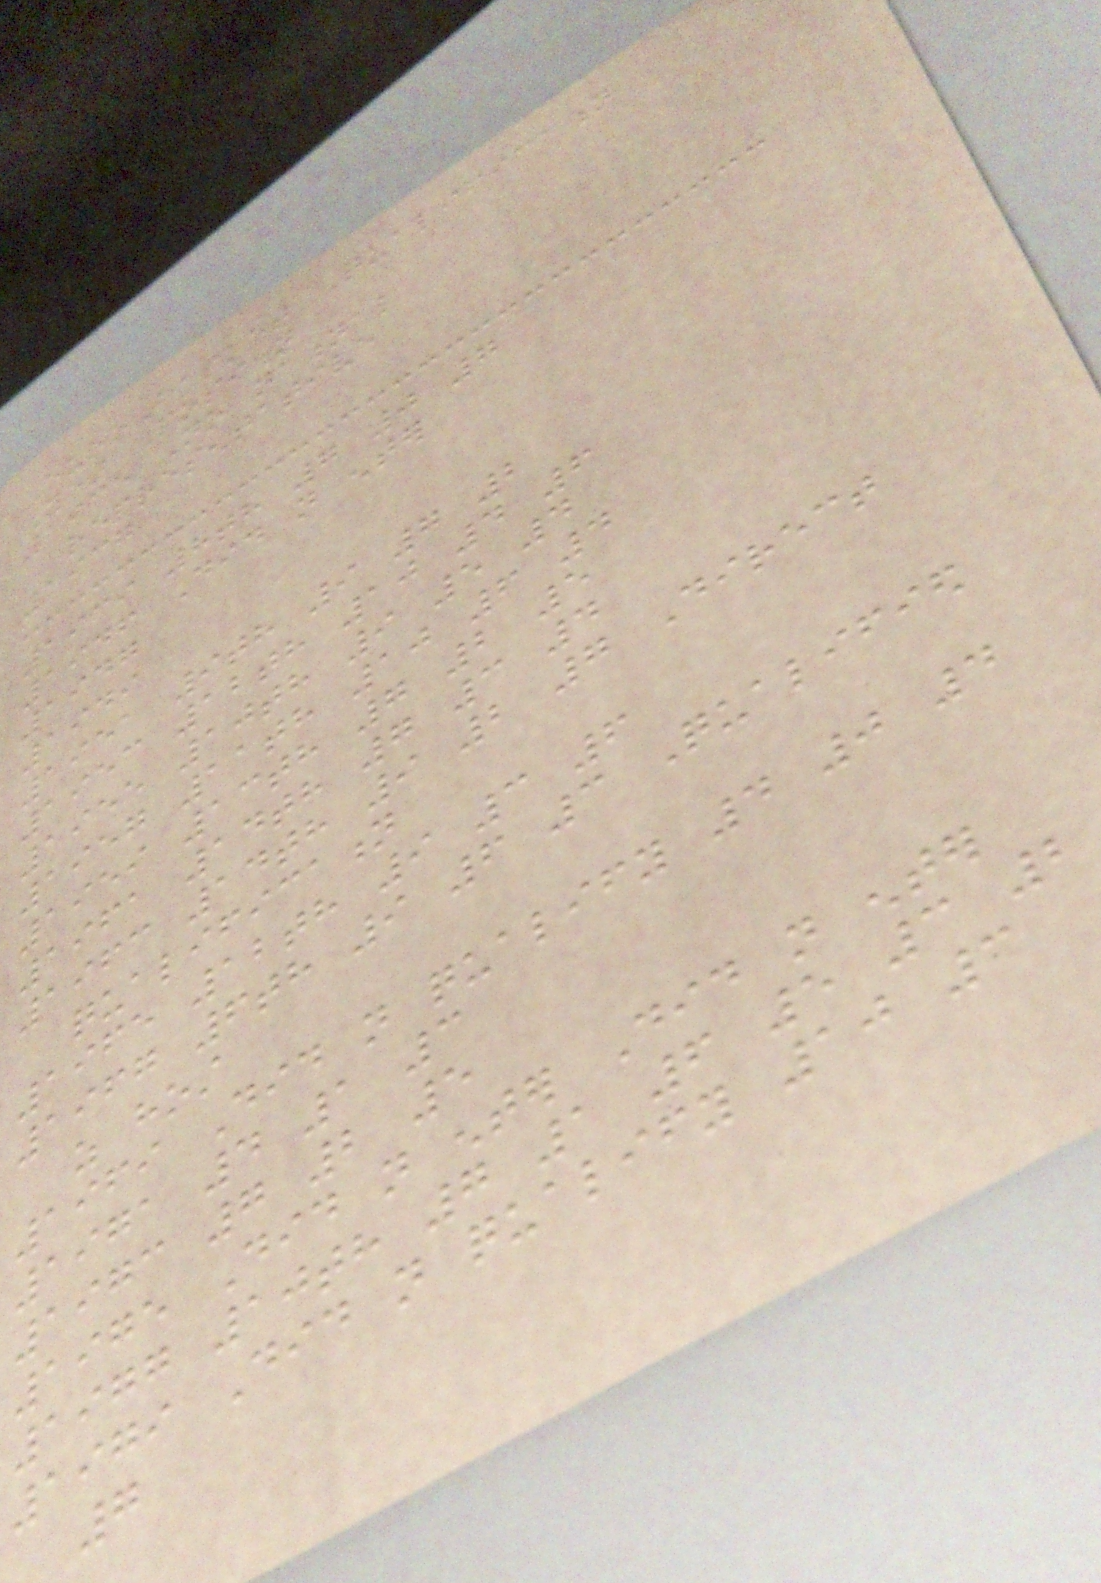EuroBasket Qualification
Year Position
1935 No national
representative
1937
1939 8th 7 0 7
1946 Did not enter
1947
1949
1951 9th 9 7 2
1953 12th 10 4 6
1955 10th 9 5 4
1957 11th 10 6 4
1959 13th 7 2 5
1961 14th 7 3 4
1963 14th 9 2 7 Direct
qualification
1965 12th 9 3 6
1967 6th 9 6 3 Qualified
as host
1969 Did not qualify 4 0 4
1971 4 1 3
1973 7 2 5
1975 Did not enter Did not enter
1977 10th 7 1 6 5 3 2
1979 Did not qualify 10 3
7
